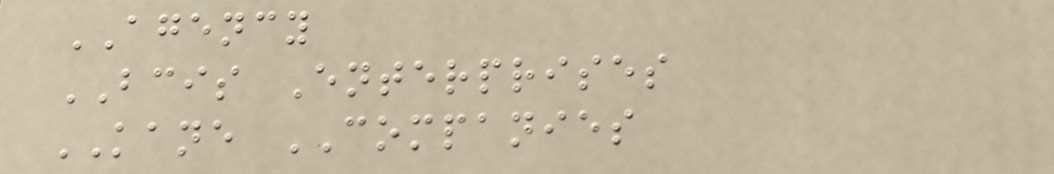AGENCY
BCIS Enterprises
KANE COMPANIES
